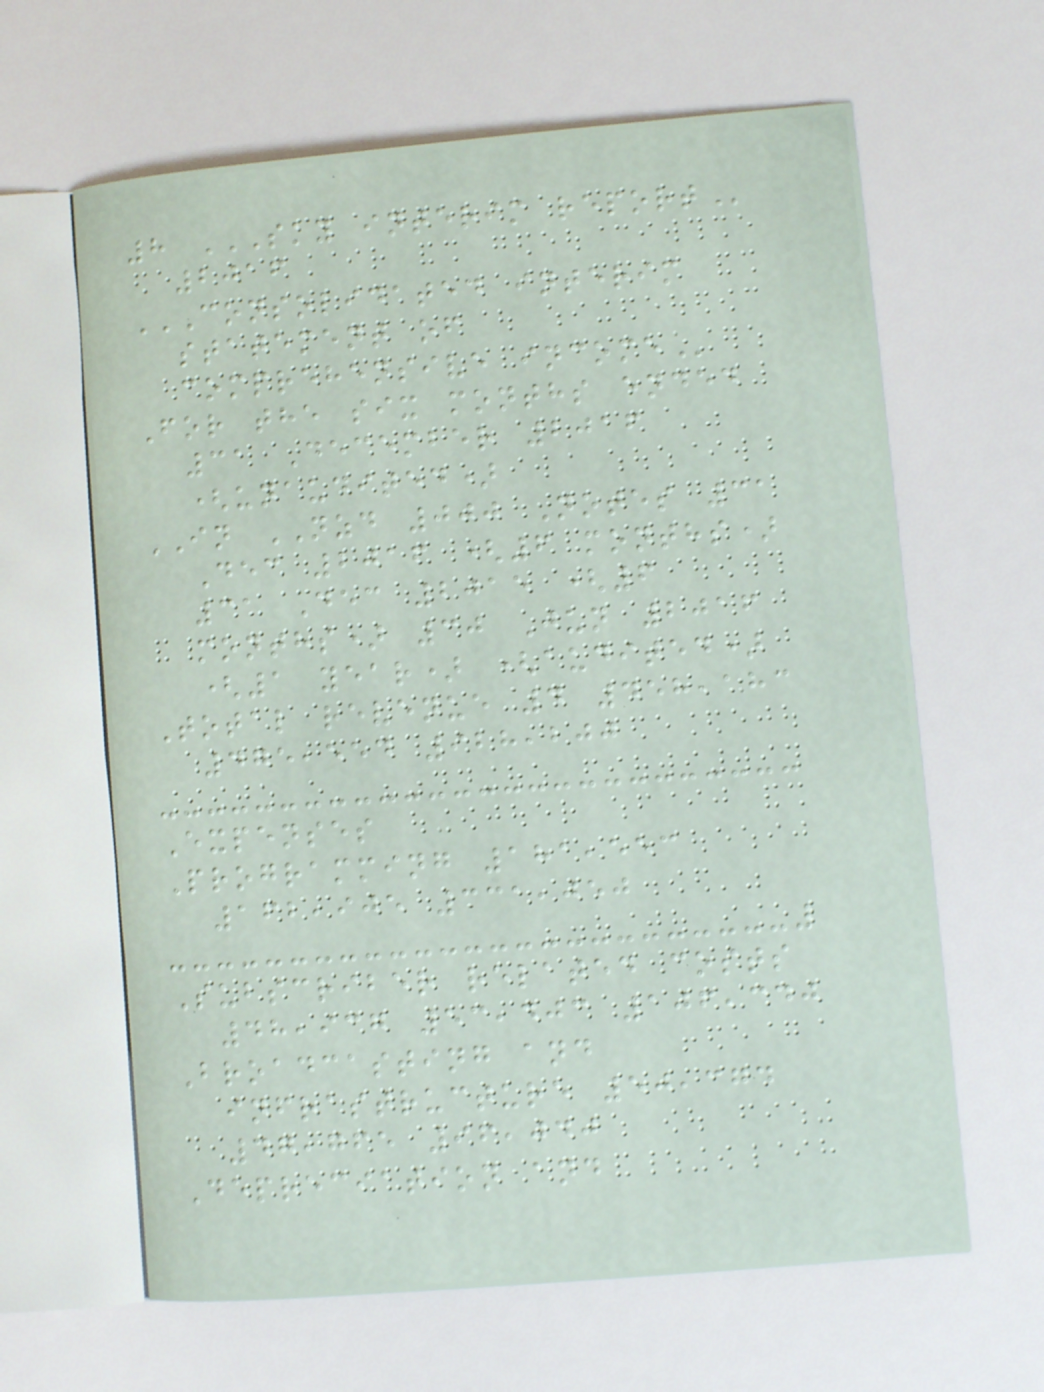8 SKY INTERIM REPORT
2016
CONSOLIDATED INTERIM
STATEMENT OF
COMPREHENSIVE INCOME
For the six months ended
31 December 2016
(unaudited)
IN NZD 000 Notes 31
Dec 2016 (6 months)
31 Dec 2015 (6
months) 30 Jun 2016
(1 year) (audited)
Total revenue 4 458,183
475,554 928,200
Expenses
Programming 181,553
162,905 331,050
Subscriber related costs
48,937 53,403 106,340
Broadcasting and
infrastructure 50,374
47,765 96,040
Depreciation and
